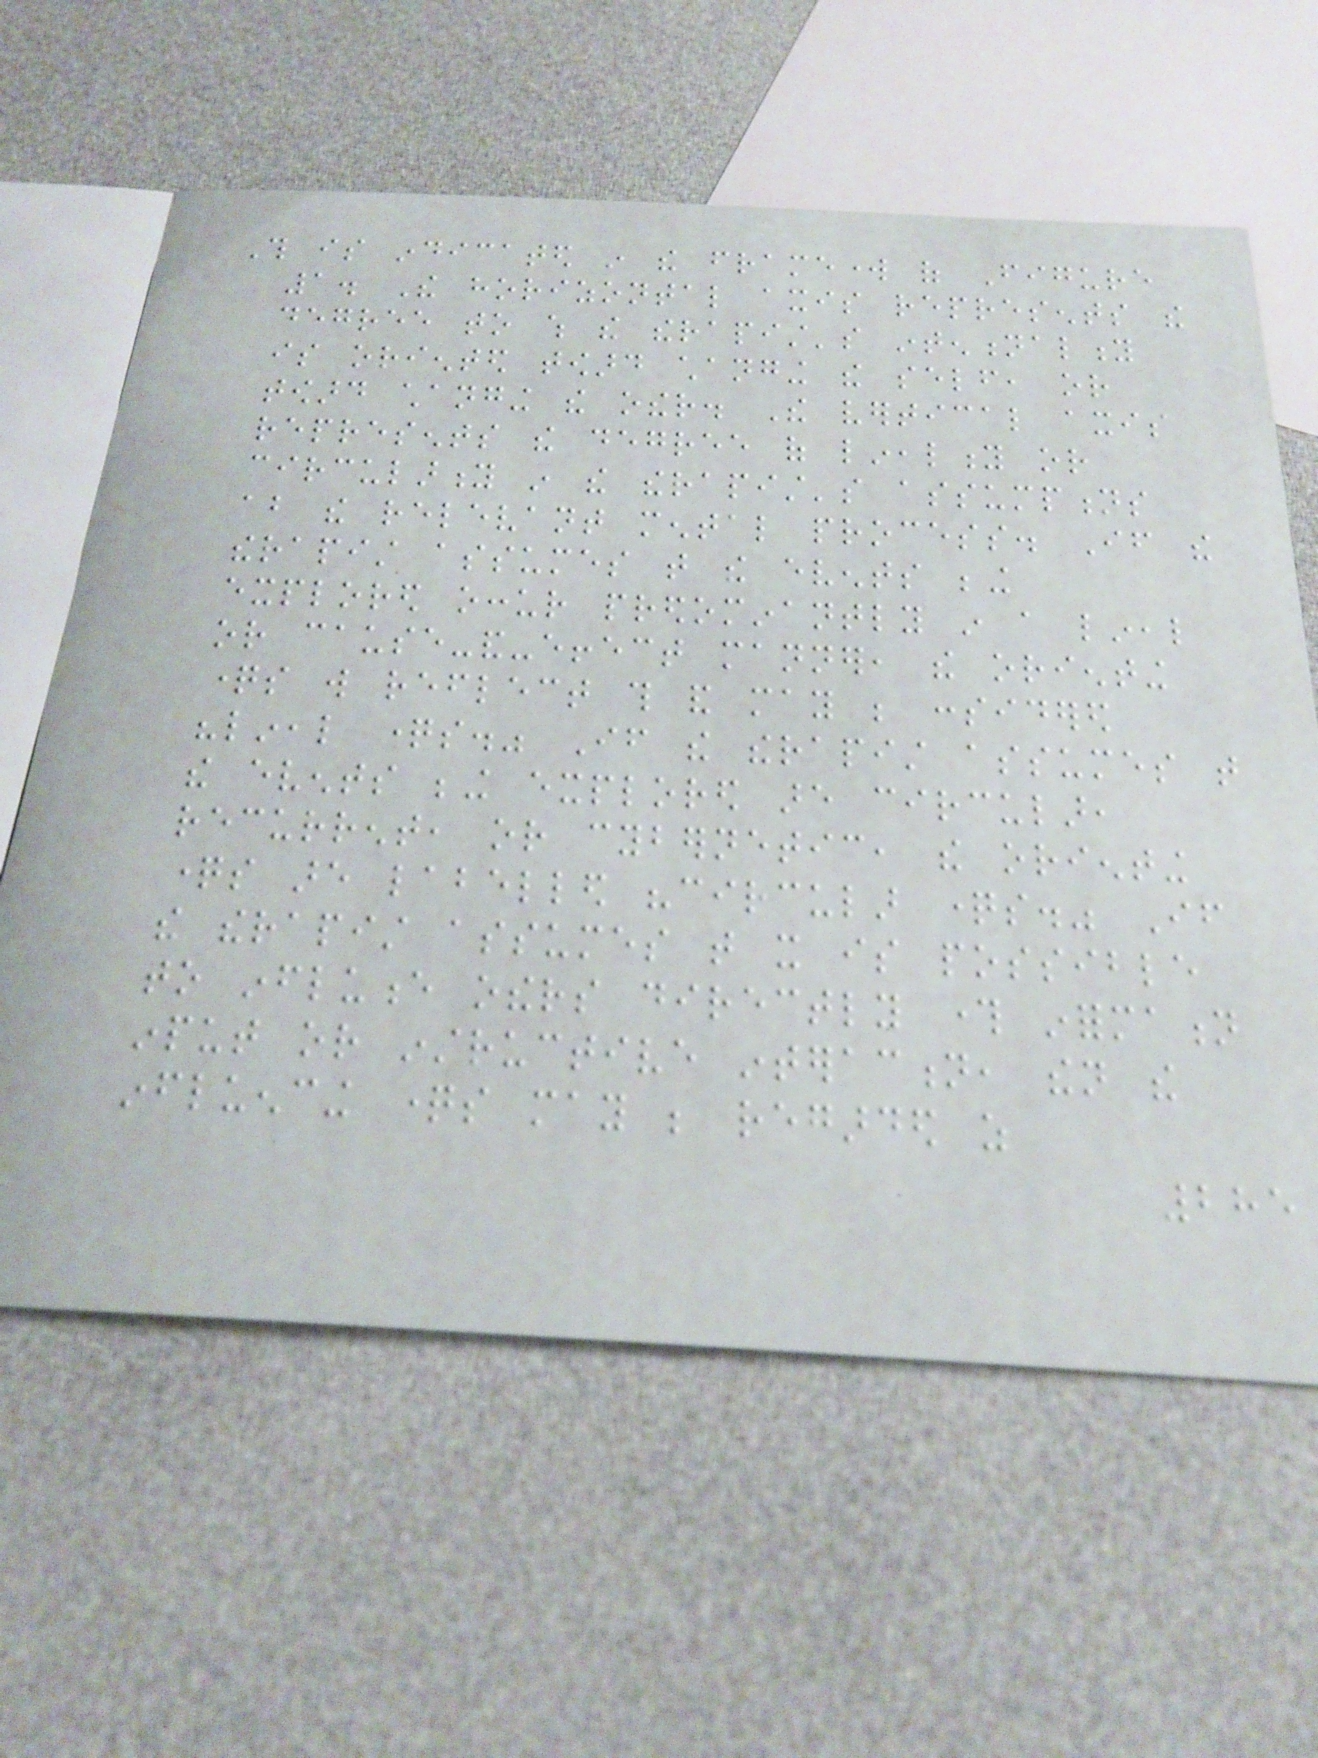This is indicated in the framework of Figure
1. The horizontal axis represents the
degree to which the therapist's intentionality
is oriented toward changing the self, or
toward changing the other. The vertical axis
represents the degree of lineality or
circularity in the therapist's assumptions
about the relevant mental process. If the
therapist assumes that the events being
explored occur predominantly in a lineal
or cause-and-effect manner, the orienting
questions will reflect this and may be considered
"lineal questions." If the therapist assumes that
the events being explored are circular,
recurrent, or cybernetic, the orienting
questions are labelled "circular questions." If
the therapist assumes that it is possible
to influence others directly through information
input or instructive interaction, then the
influencing questions may be regarded as
285
